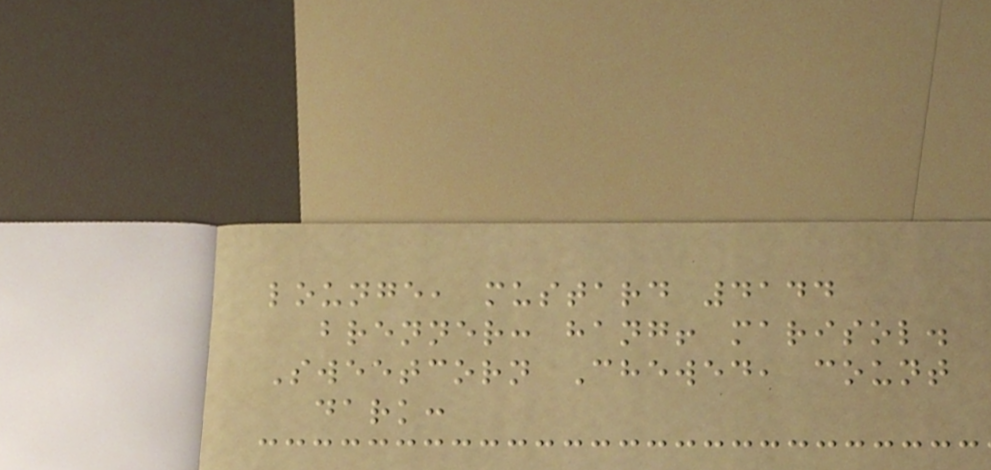lounge, mustard 4144
brenner: hang! marisol.
Sweetcorn Chewed, count
dark:
